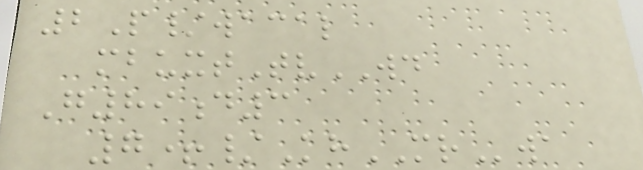2P/wacal
mbuxtTvWD
G89d3
7+/KhMRwa
